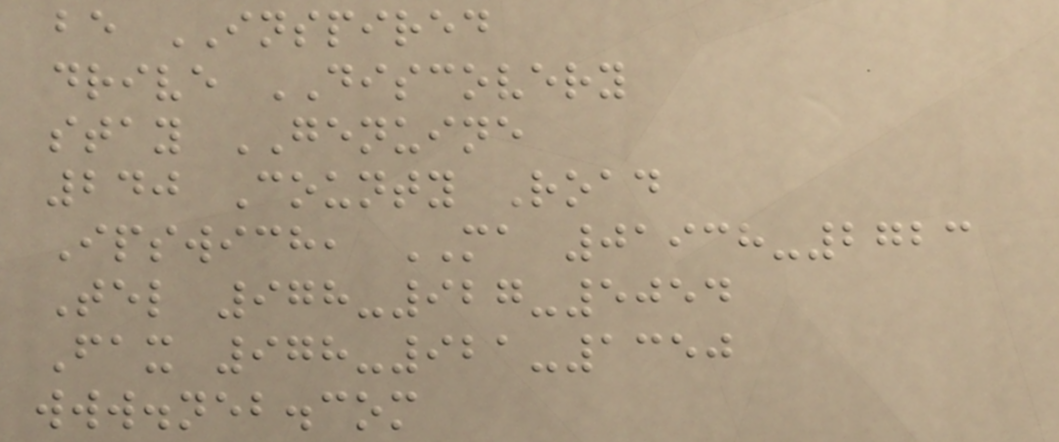be INSPIRED
drive DISCOVERY
stay GENUINE
240 County Road
Ipswich, MA 01938-2723
Tel 978-927-5054
Fax 978-921-1350
www.neb.com
